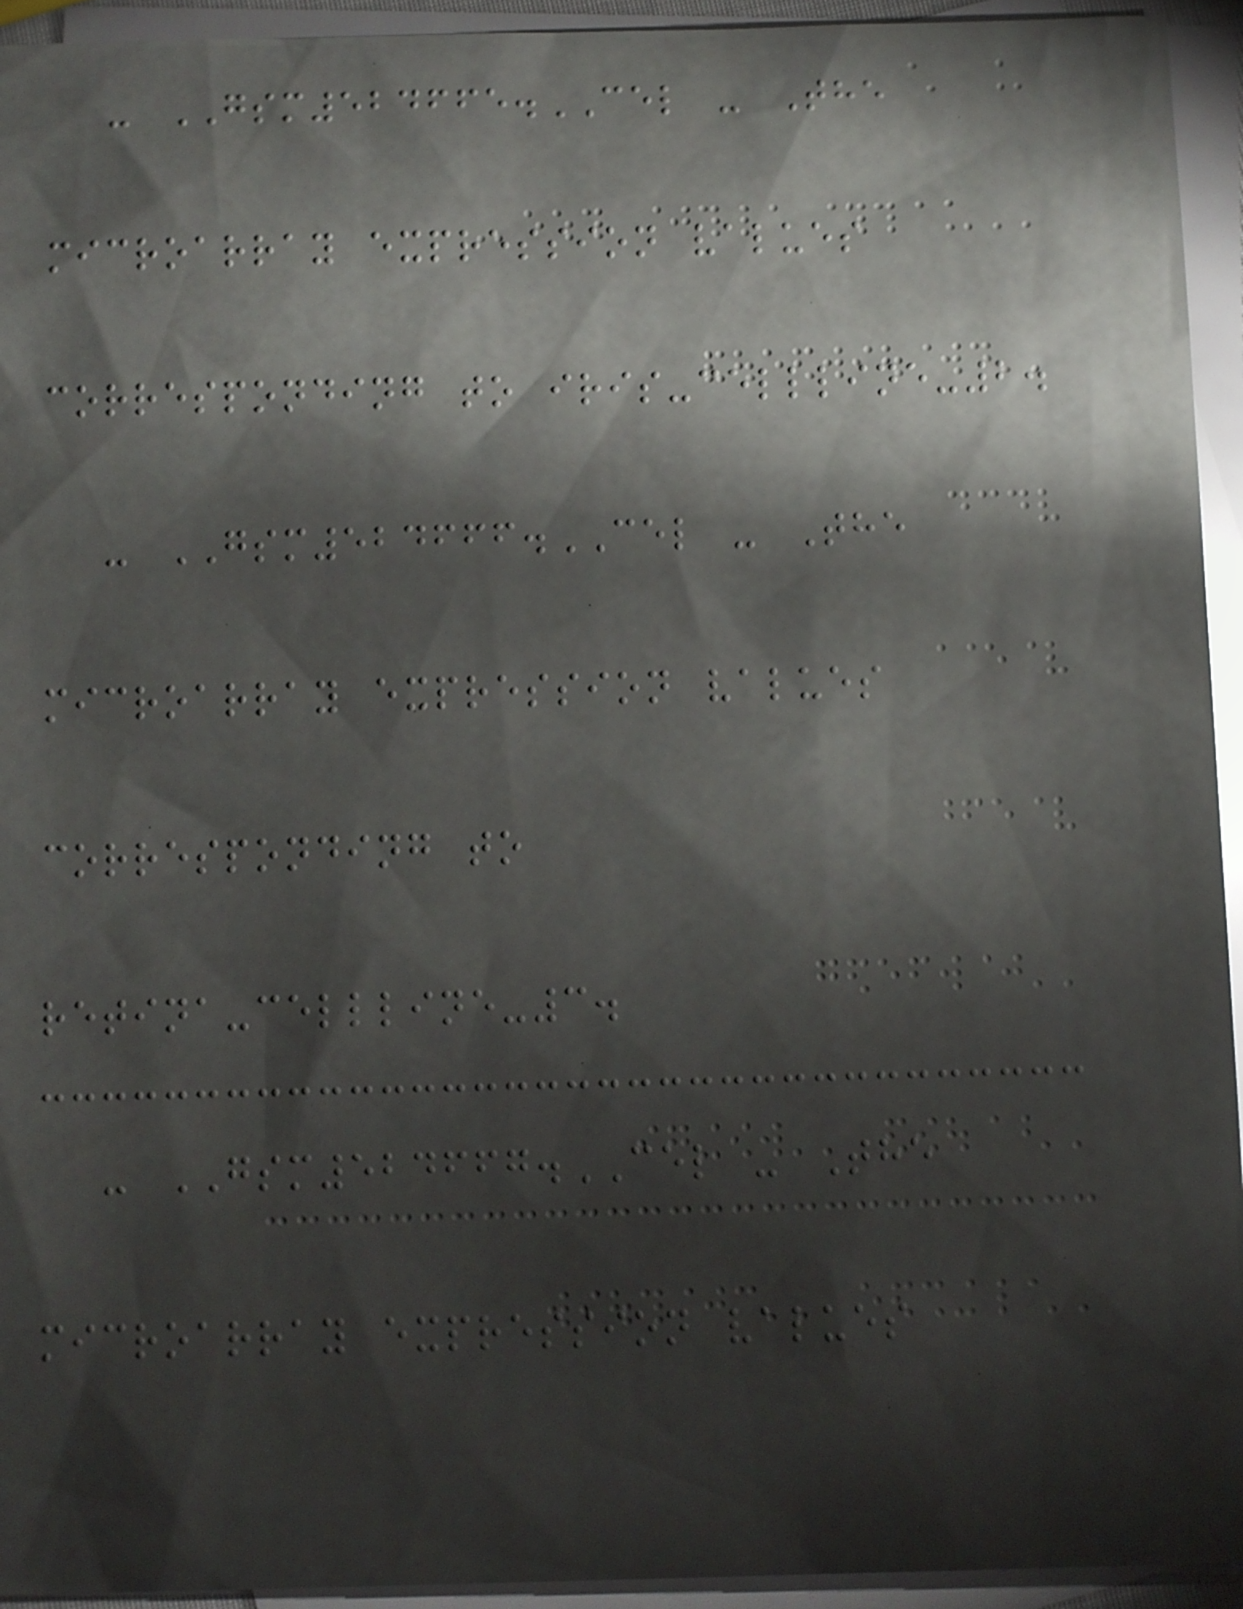- GSM524665.CEL - The
microarray expression values
corresponding to iris-cellline-2.
- GSM524666.CEL - The
microarray expression values
corresponding to
retina-cellline-3.
- GSM524667.CEL - The
microarray expression values
